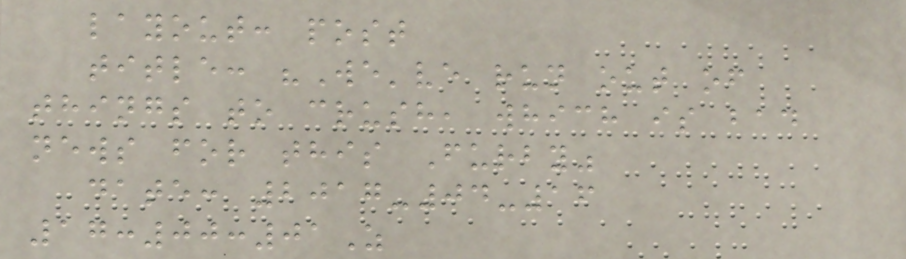layout: post
title: "We've run out of
things to crush, which is bad
news for this Furby"
date: 2017-04-16
17:00:01Z
